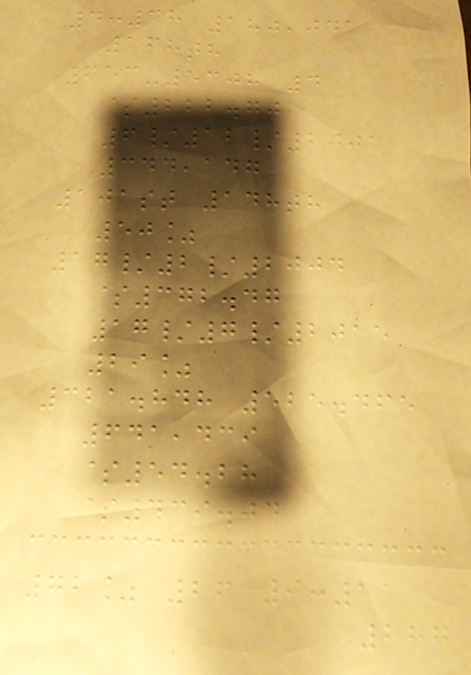4:38 180,041
168th
653-5308 4
$222.70
6/12/2001
344,147
101st 148th
50%
17/2/2004
$372.47
17/7/2015
29%
321.848 525.465
641,439
$54.28
$439.04
72% 26 9:11
287
